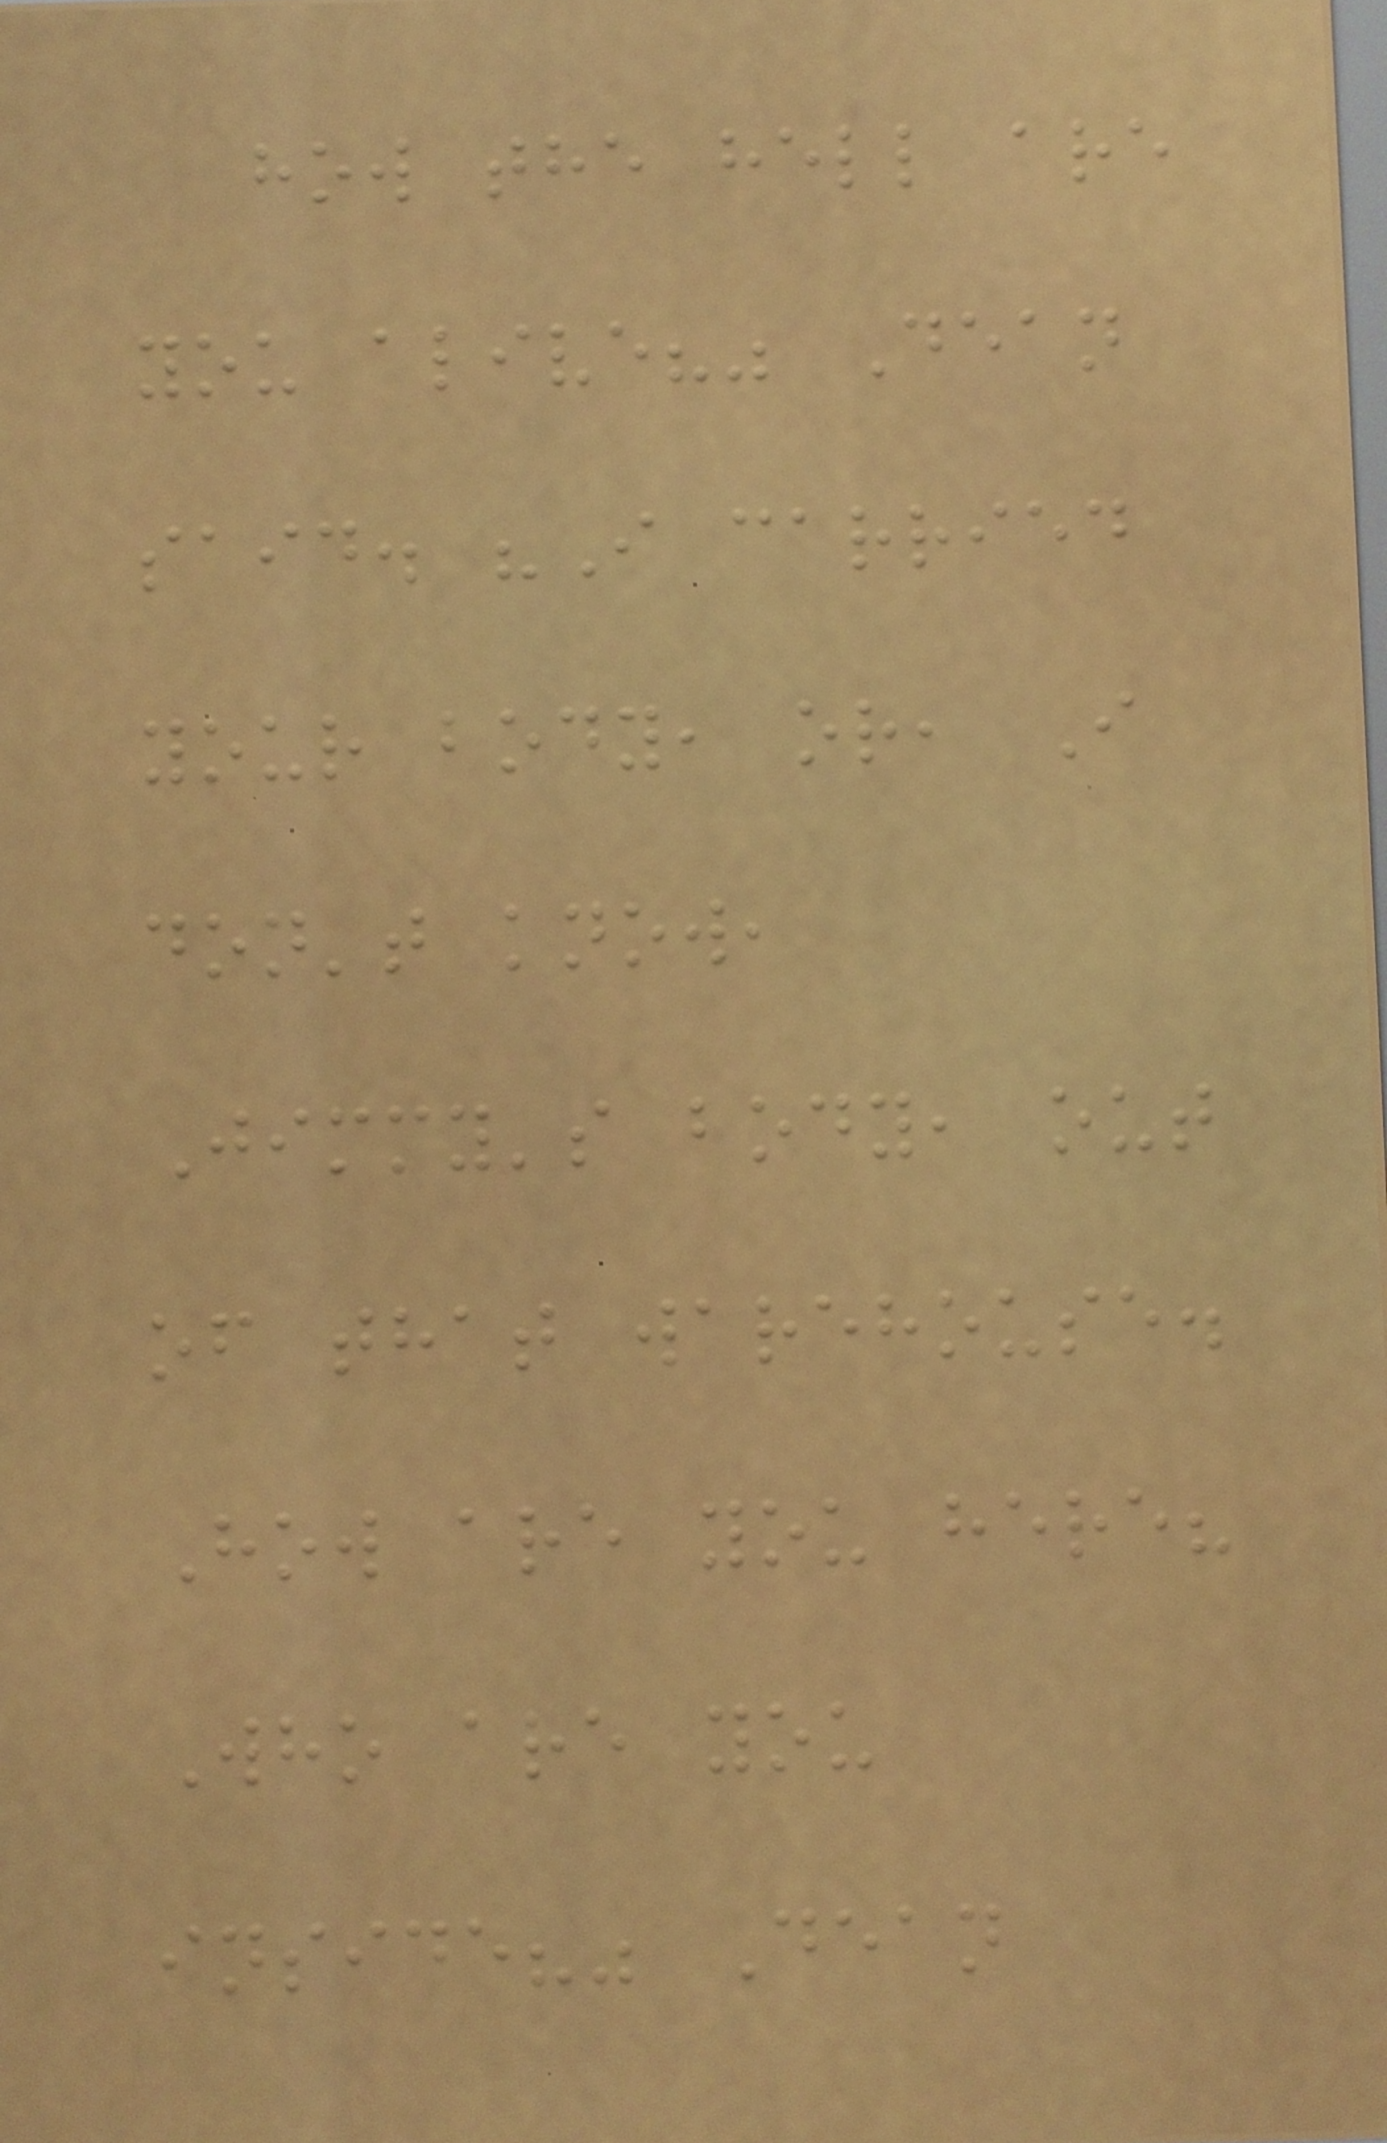how the hell are
you alive?" Dean
said. "I carried
your body, or, I
don't know,
Jimmy's body, out
of that warehouse.
How are you here?
Who are you
inside?" Dean
